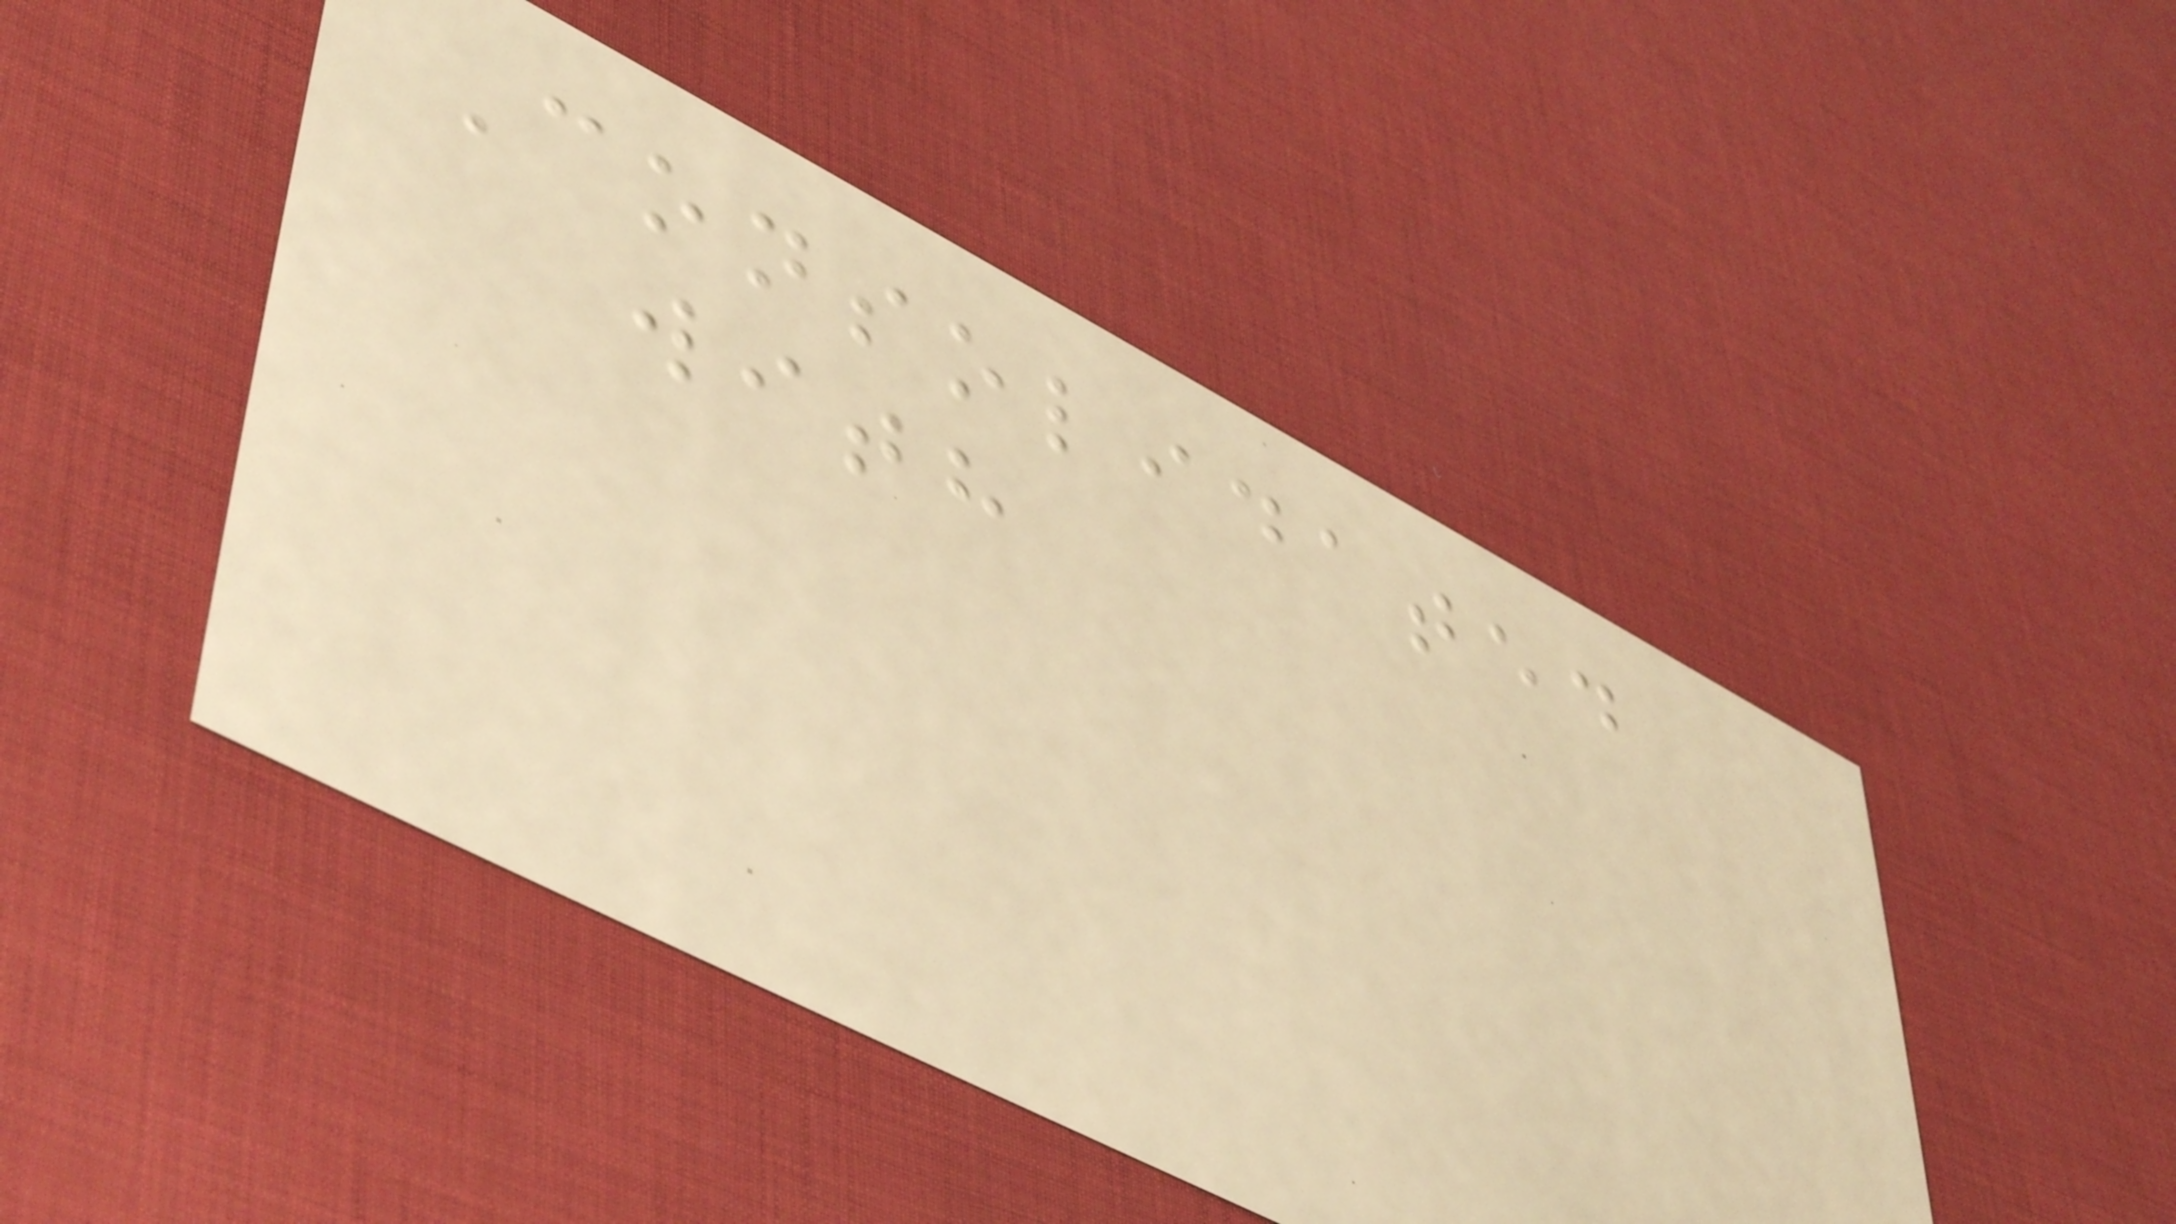Consolidated
with
